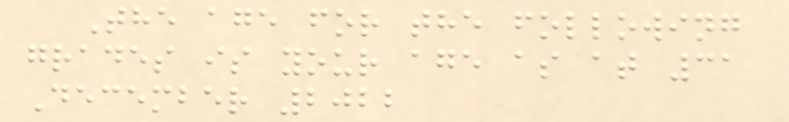The age for the following
grades is your age as at 31
December 2022
